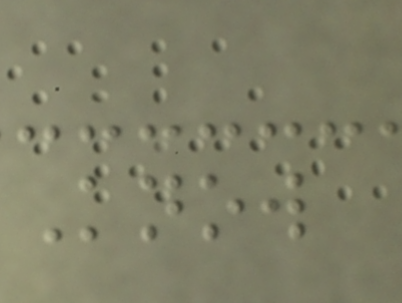Know
